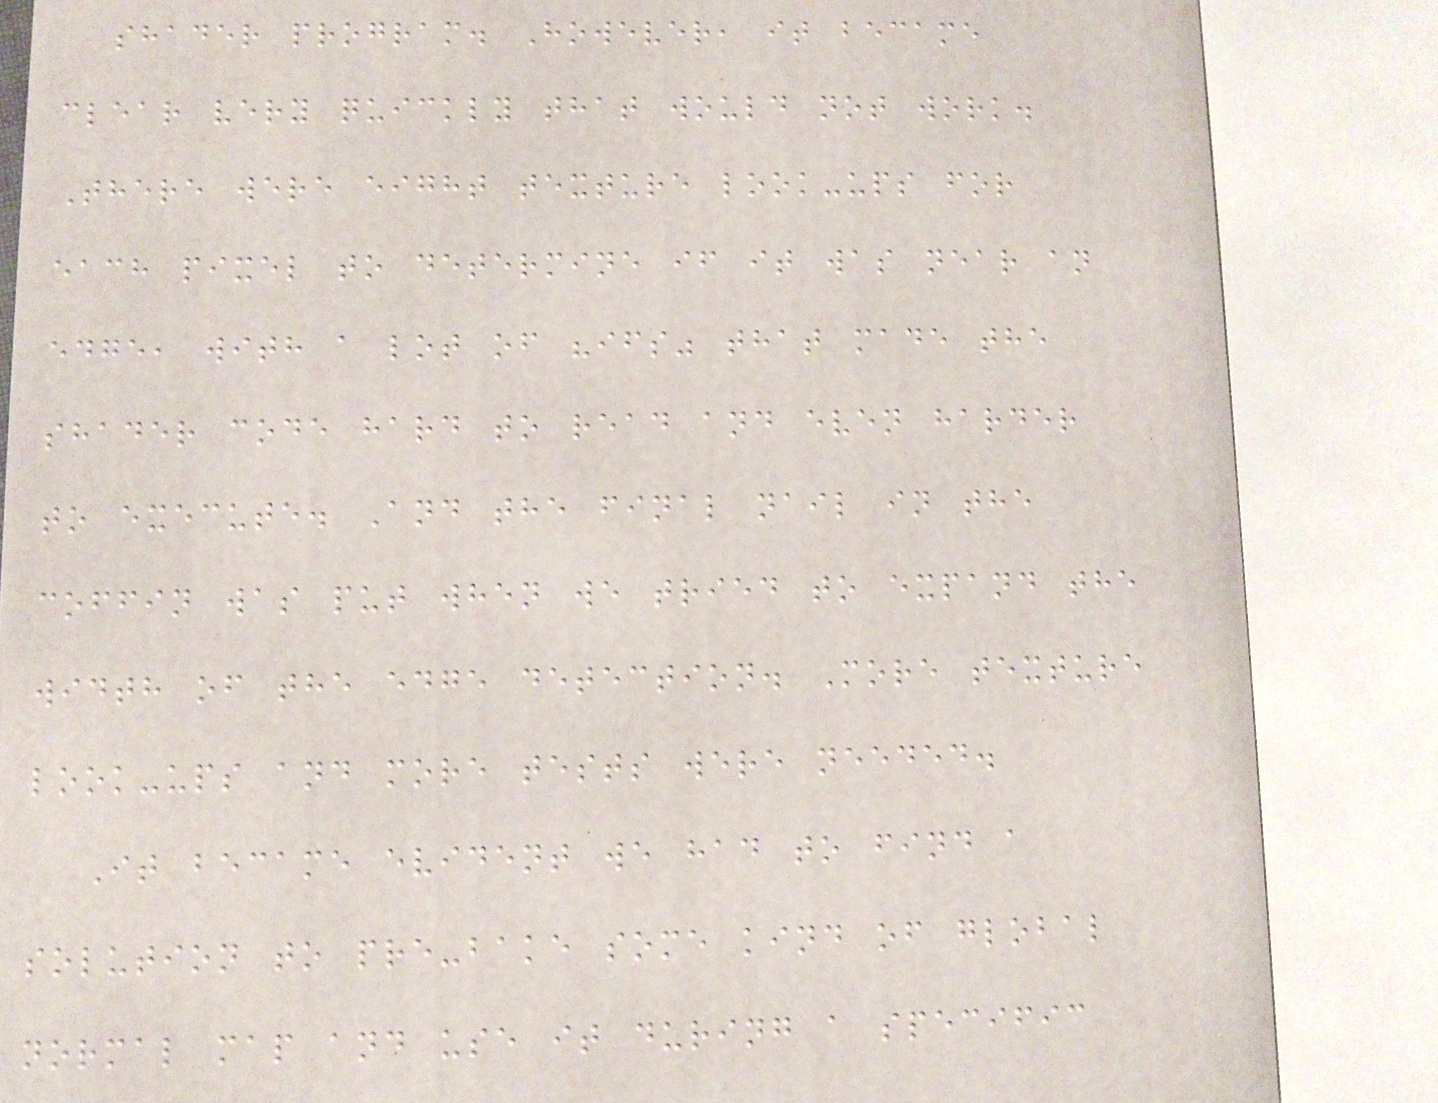shader program. However, it became
clear very quickly that would not work.
There were eight texture look-ups for
each pixel to determine if it was near an
edge, with a lot of "ifs" that made the
shader code hard to read and even harder
to execute. And the final nail in the
coffin was put when we tried to expand the
width of the edge detection. More texture
look-ups and more tests were needed.
It became evident we had to find a
solution to pre-bake some kind of global
normal map and use it during a specific
